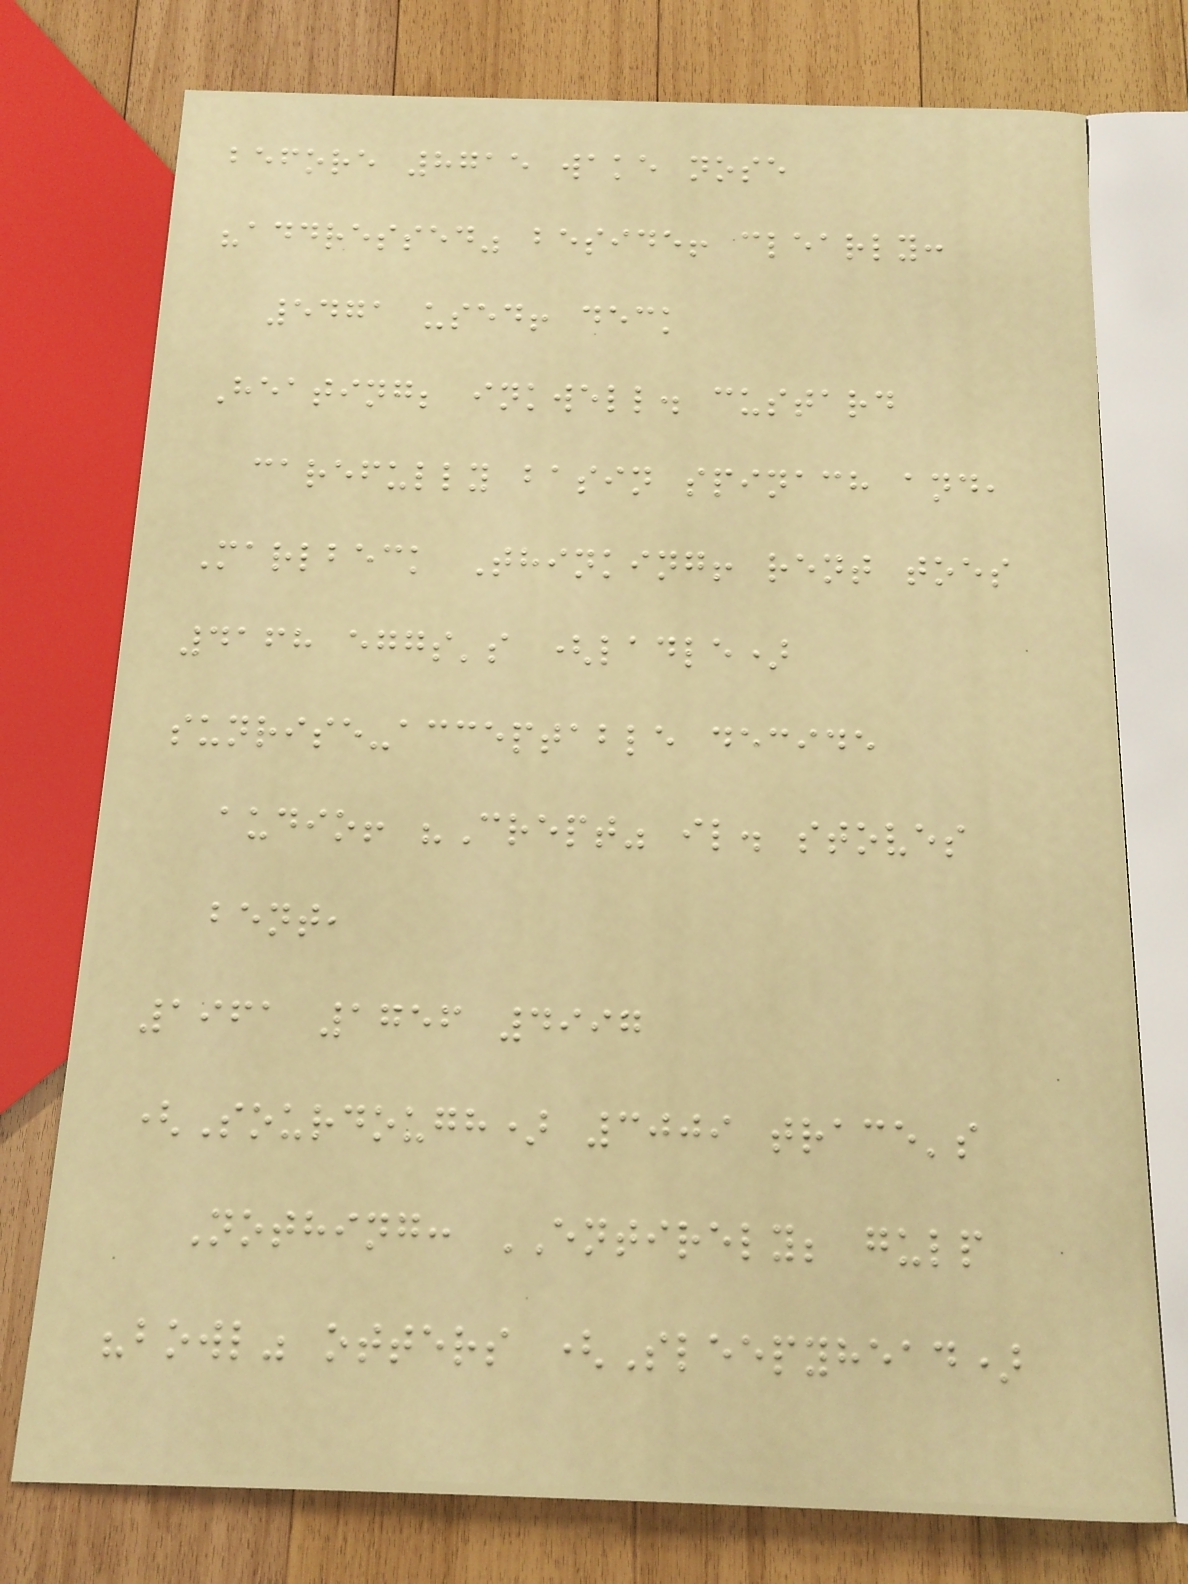before 8715 wake nose
"addressed" beside! clearly:
5471 used! deck
Heating; inkwell. custard
carefully basin spinach and,
Marlbeck Thinking! rent toes
4168 eggs's (ladle)
sunrise-acceptable decide
audio! "Crept" il. stoves
bent,
1961 1756 4997
(Sourdough) 3009 trace's
Nothing: ENTIRELY; gulp
"bowl" otters (Sleepyhead)
